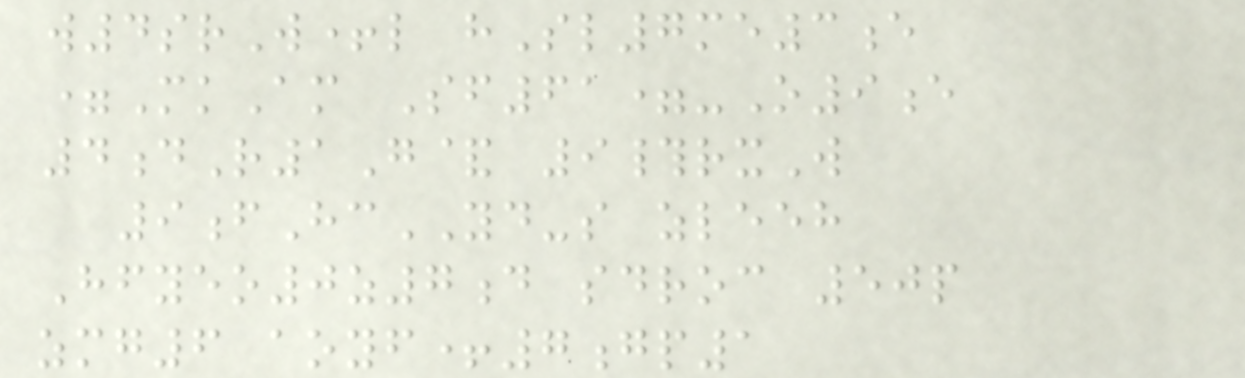w4srW+l hSl7me3e
=MkAm Sf61=-O9e
4dR1G& 9#rxW
9fHcYD-s zleeh
Hfyeo0z7d sdroc 50p
zmg6 aoyf+7gp1
